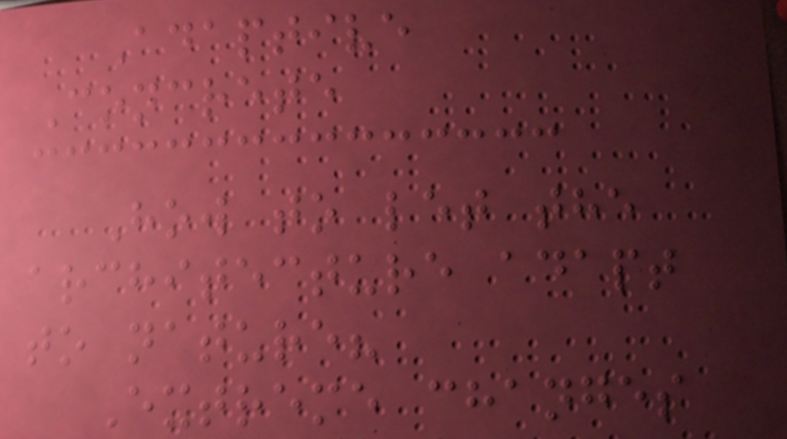Adaptive
Concrete
How to let the
architecture adapt
to nature?
Extreme changes
